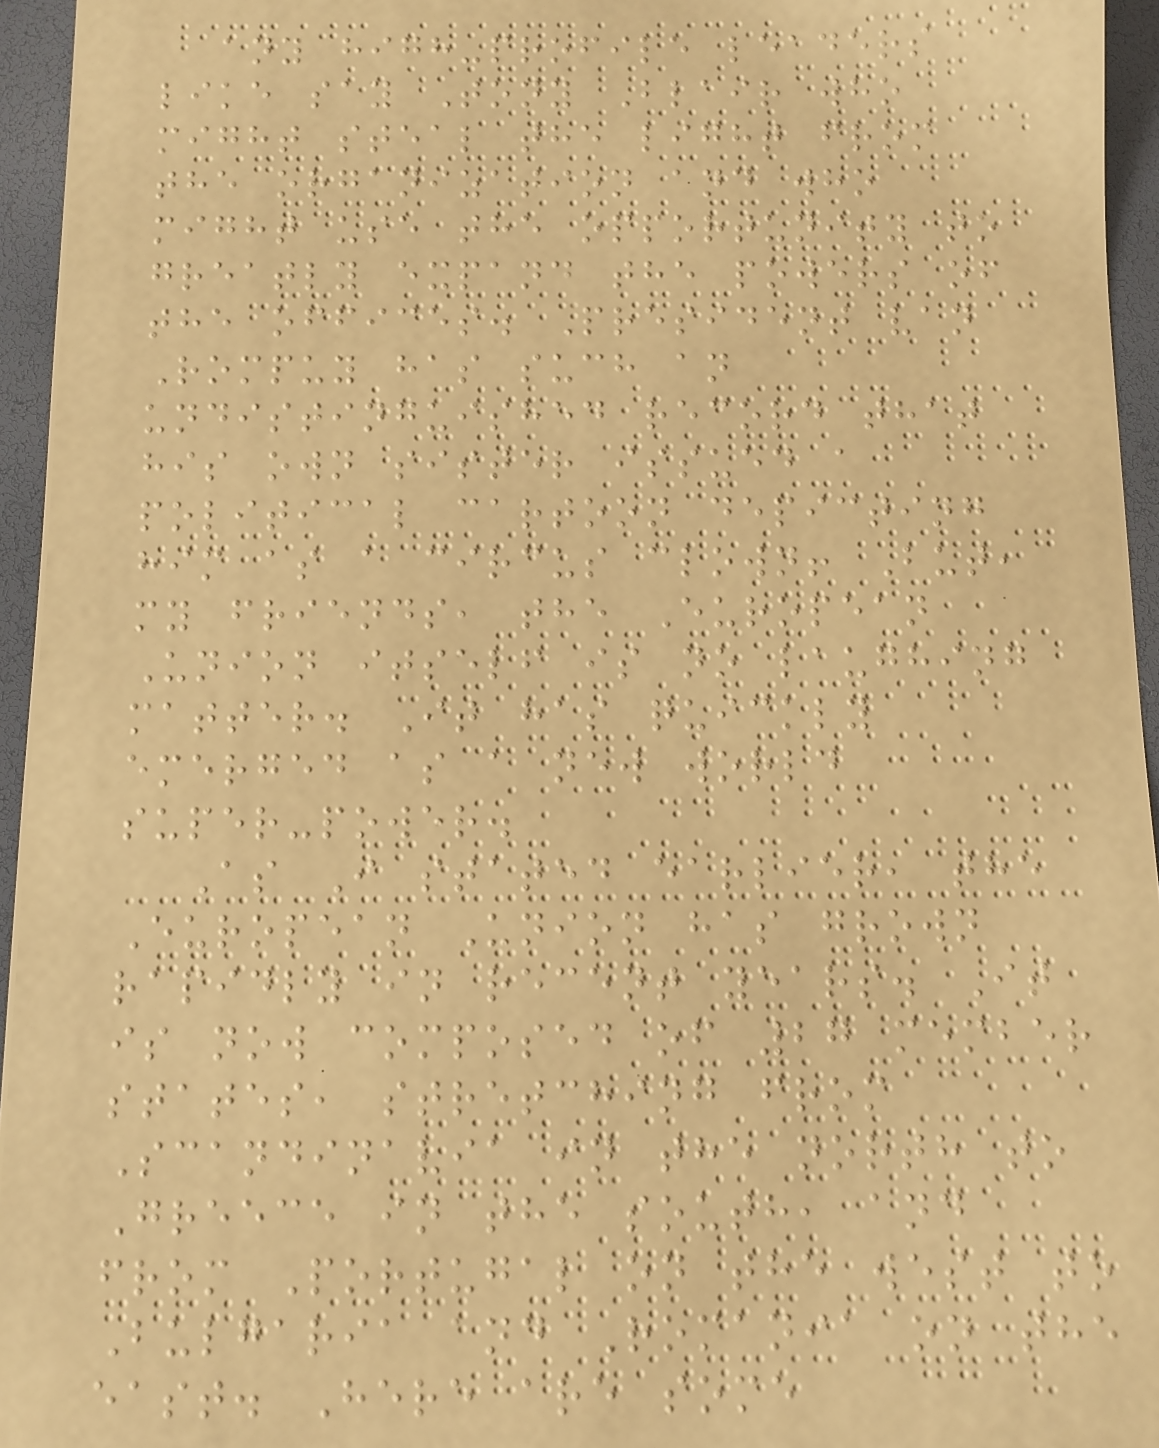any high-profile leaders
like say Tony Blair who
might steal the light from
the organization and who
might use the opportunity to
greatly expand the powers of
the offices. President van
Rompuy has such an
undistinguished record that
his own sister issued a
political cartoon depicting
him as a circus clown! But,
my friends, the European
Union itself is no laughing
matter. It has quickly
emerged as a new world
super-power.
As I stated earlier, the
European Union has grown
rapidly in recent years. It
is now composed of 27 member
states, stretching from
Scandinavia in the north to
Greece in the south, and
from Portugal on the west to
Bulgaria and Romania on the
east. Here are some
